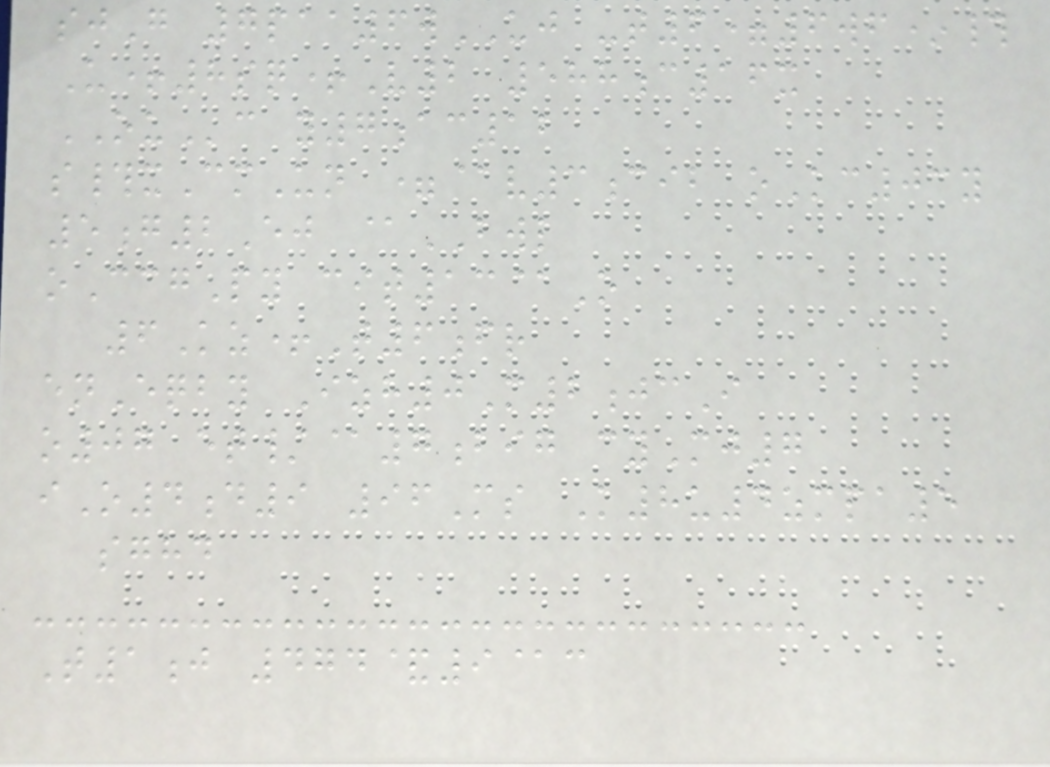sjG 7paa6wUJ -t6=6wf*#
U+8sq+V2 588c16x
OUc y7ac12
s#xCmUn =@v3cib oKc03y
5g2Ej @BWL
oCcgPy cit13@O
6Kz+T6fr
enEqby Izh0M2jcI
o07 et/@7big cyMj7
iO4d9 96Ms K8u4zmpa5
sghd
T1j 474&9@c
